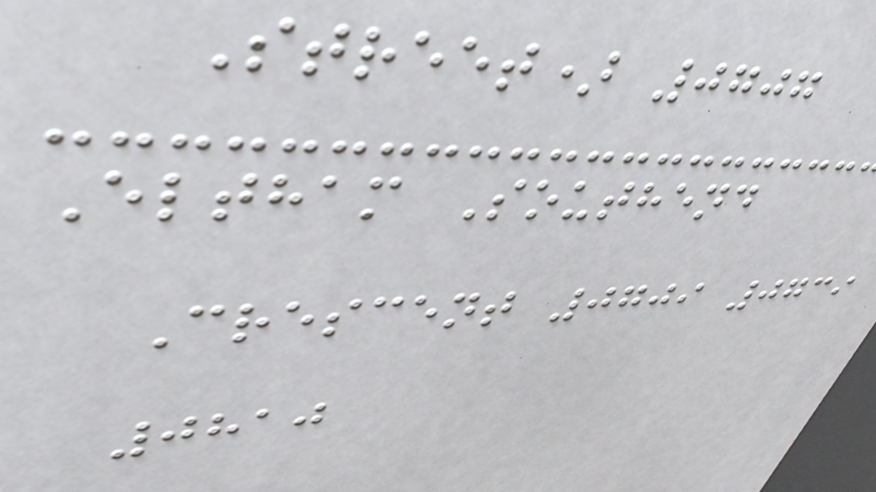Street) 0707
Eltham Southend
Crescent 0709 0739
0810
